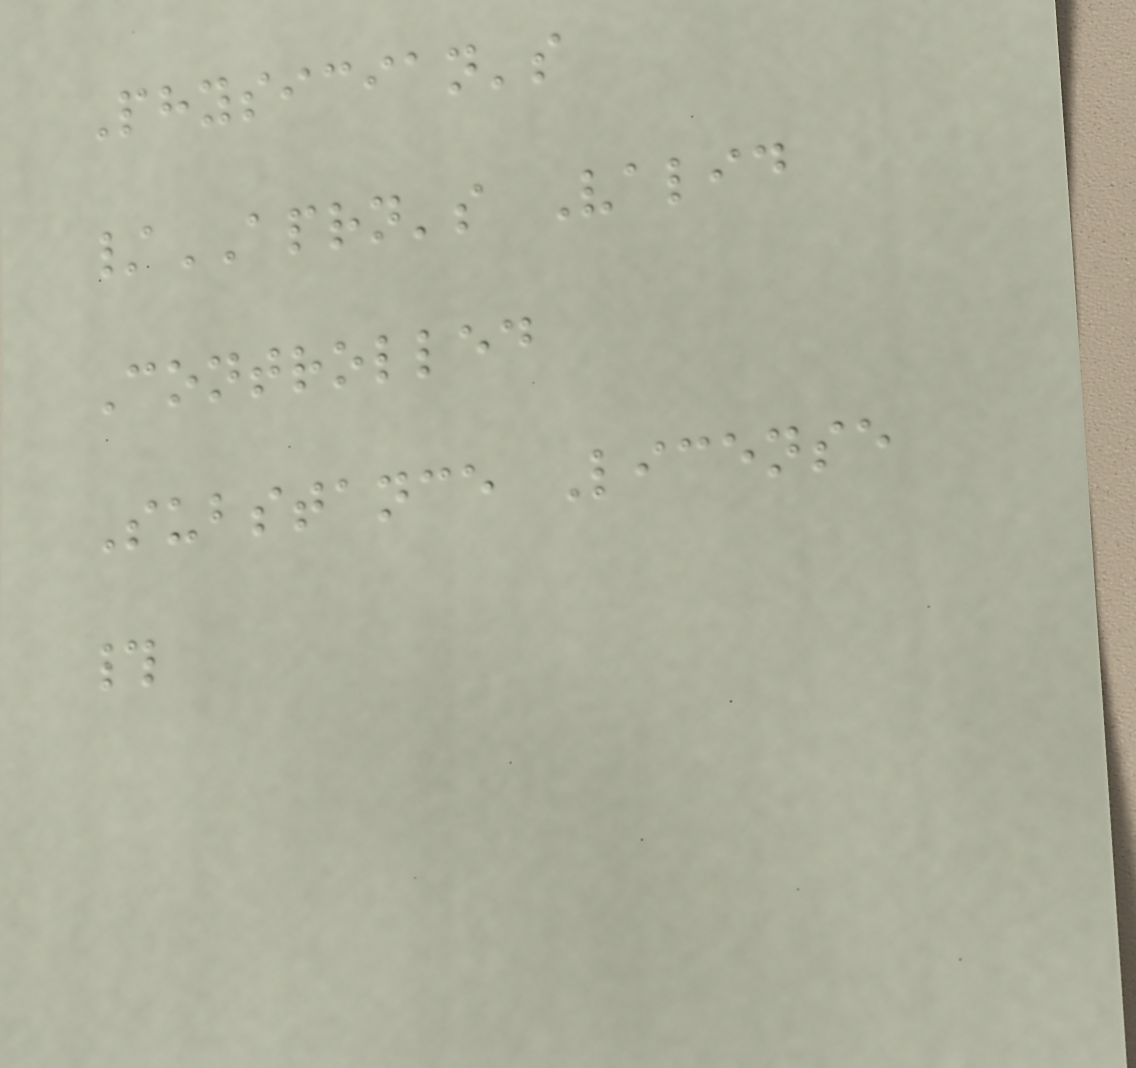Physician's
/APRN's Valid
Controlled
Substance License
#
